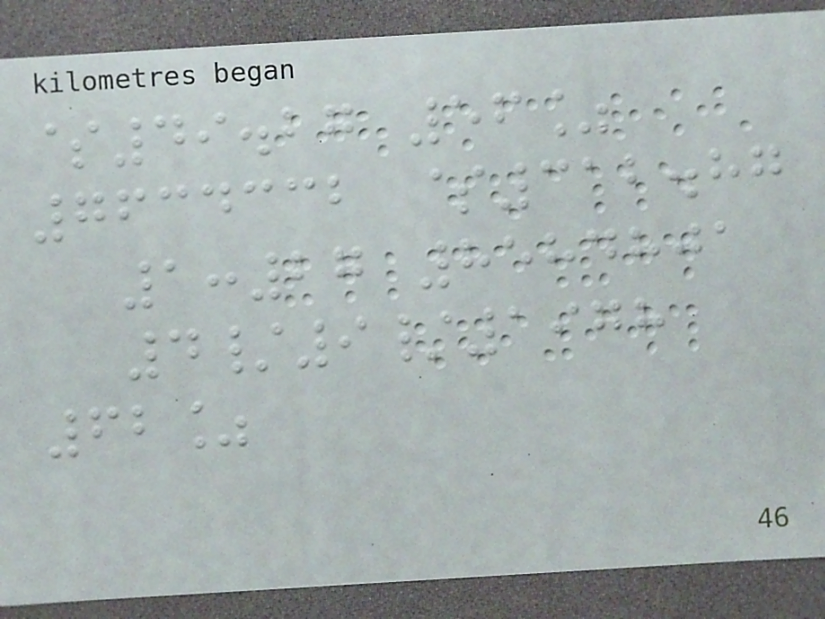$49.27 56%
7634332 $312.87
1:27 8584801
4/9/1978
62%
